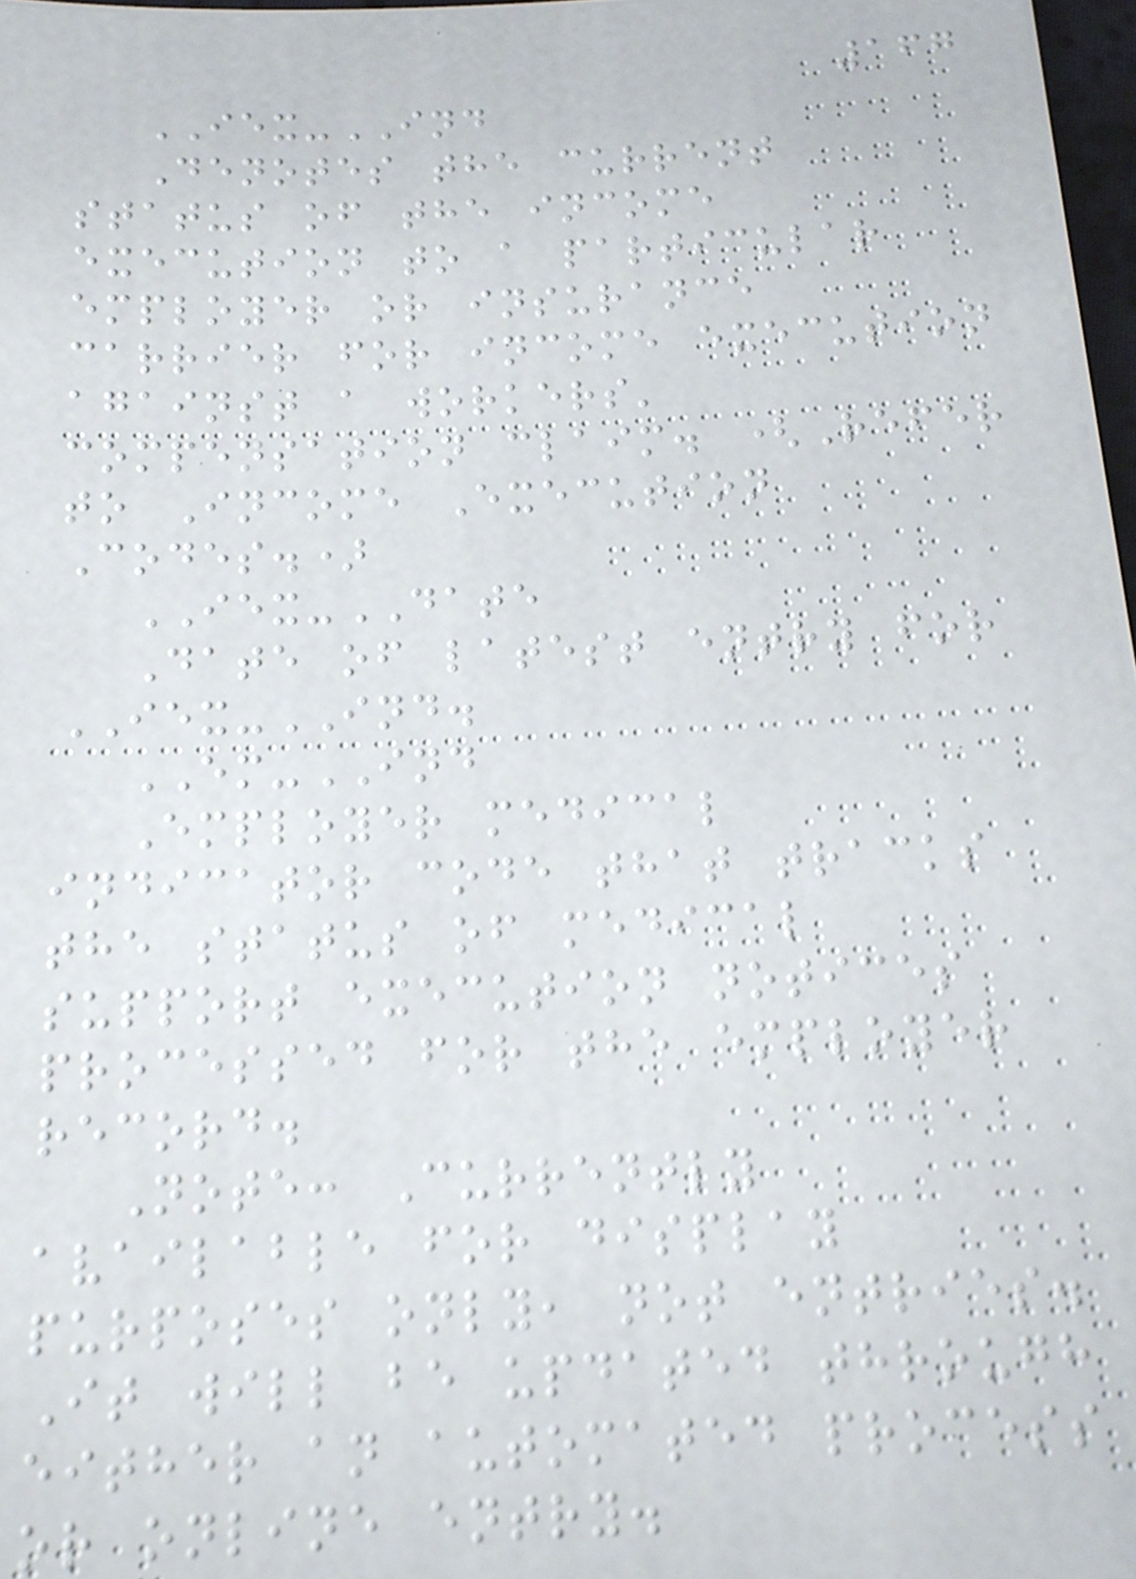167
IEX-IND
Denotes the current
status of the income
execution to a particular
employer or insurance
carrier for income execution
against a workers'
compensation claim. (Refer
to Income Execution
Codes.)
IEX-DATE
Date of latest entry for
IEX-IND.
EM-IND
Employer medical
indicator code that tracks
the status of medical
support execution notices
processed for the employer
record.
Note: Currently
available for display
purposes only, not entries.
It will be updated through
either an automated process
or online entry.
